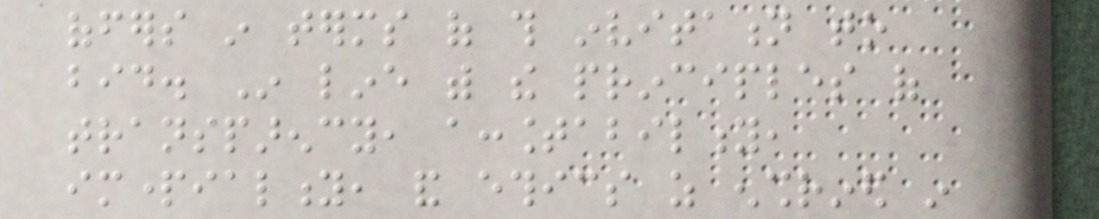offers in terms of this invitation to
bid. In line with the principles of
transparency, accountability,
impartiality, and ethics as enshrined in
